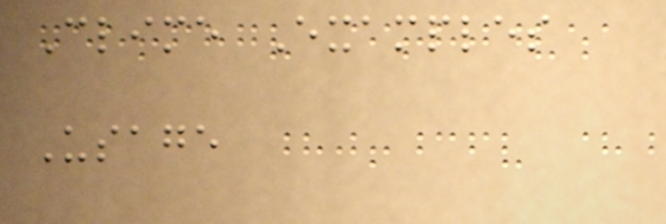Clime Examples
Usage
